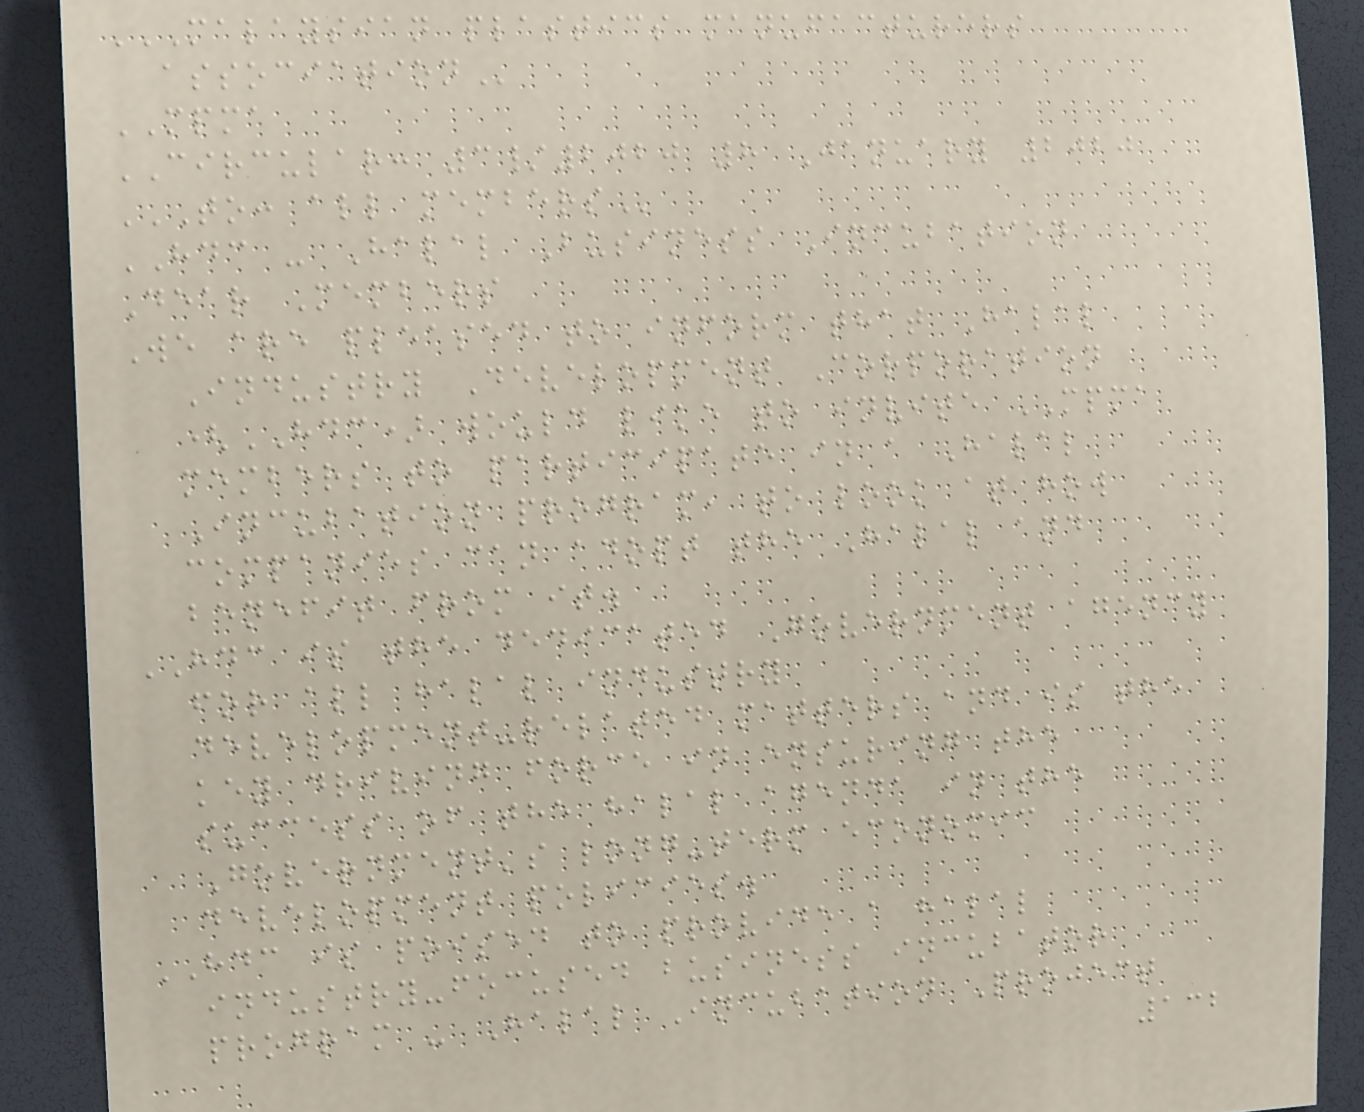MALAYSIAN PLASTICS MANUFACTURERS
ASSOCIATION
MPMA
CIRCULAR: 3/2020 8 January 2020
TO: ALL MEMBERS
HDC - Halal Business Incubation
Dear Members
We are pleased to inform that Halal
Industry Development Corporation
(HDC) would like to invite MPMA
members to participate in a Halal
Incubation program, to look at how
companies can adopt the Halal and
benefit from it.
HDC is the dedicated Government agency
for all halal industry
development-related matters and is the
key driving force in ensuring the
success of the halal agenda in the
Government's long-term economic
development policies.
HDC is poised to provide a halal
industry-focused business incubator
program - Halal Incubation Project
132
